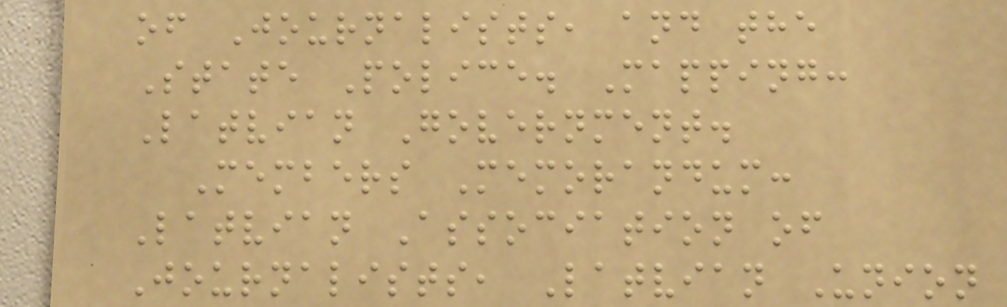of Journalists, and the
State Police. Mapping:
Latvian Government.
Members Memorandum:
Latvian Association of
Journalists, Latvian Union
